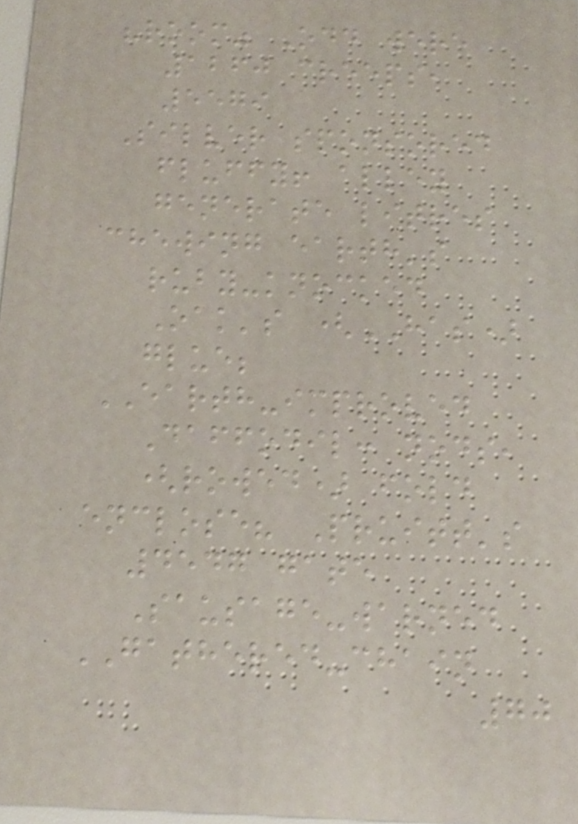"room" Odd were
1260 creeps,
5579
Silver sponsored
fluffy! alley
generate litres
chewing earth's
ruby-knocked
Oak's (HAS)
glue;
EARTH-improved
Daffodil: nods,
(rowed) fold
enclose? Pruitt's
4547 gate
Sausage-warned
GATHERED-chain
70
